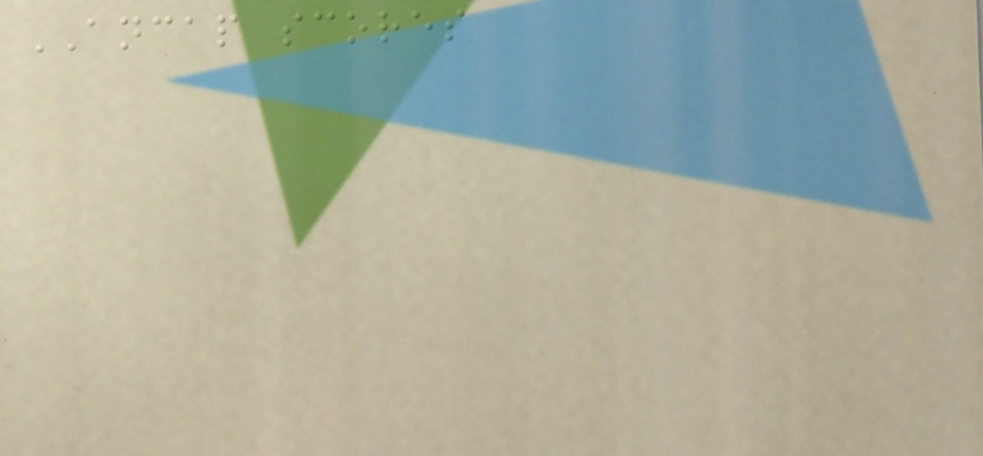ANCAP scores
